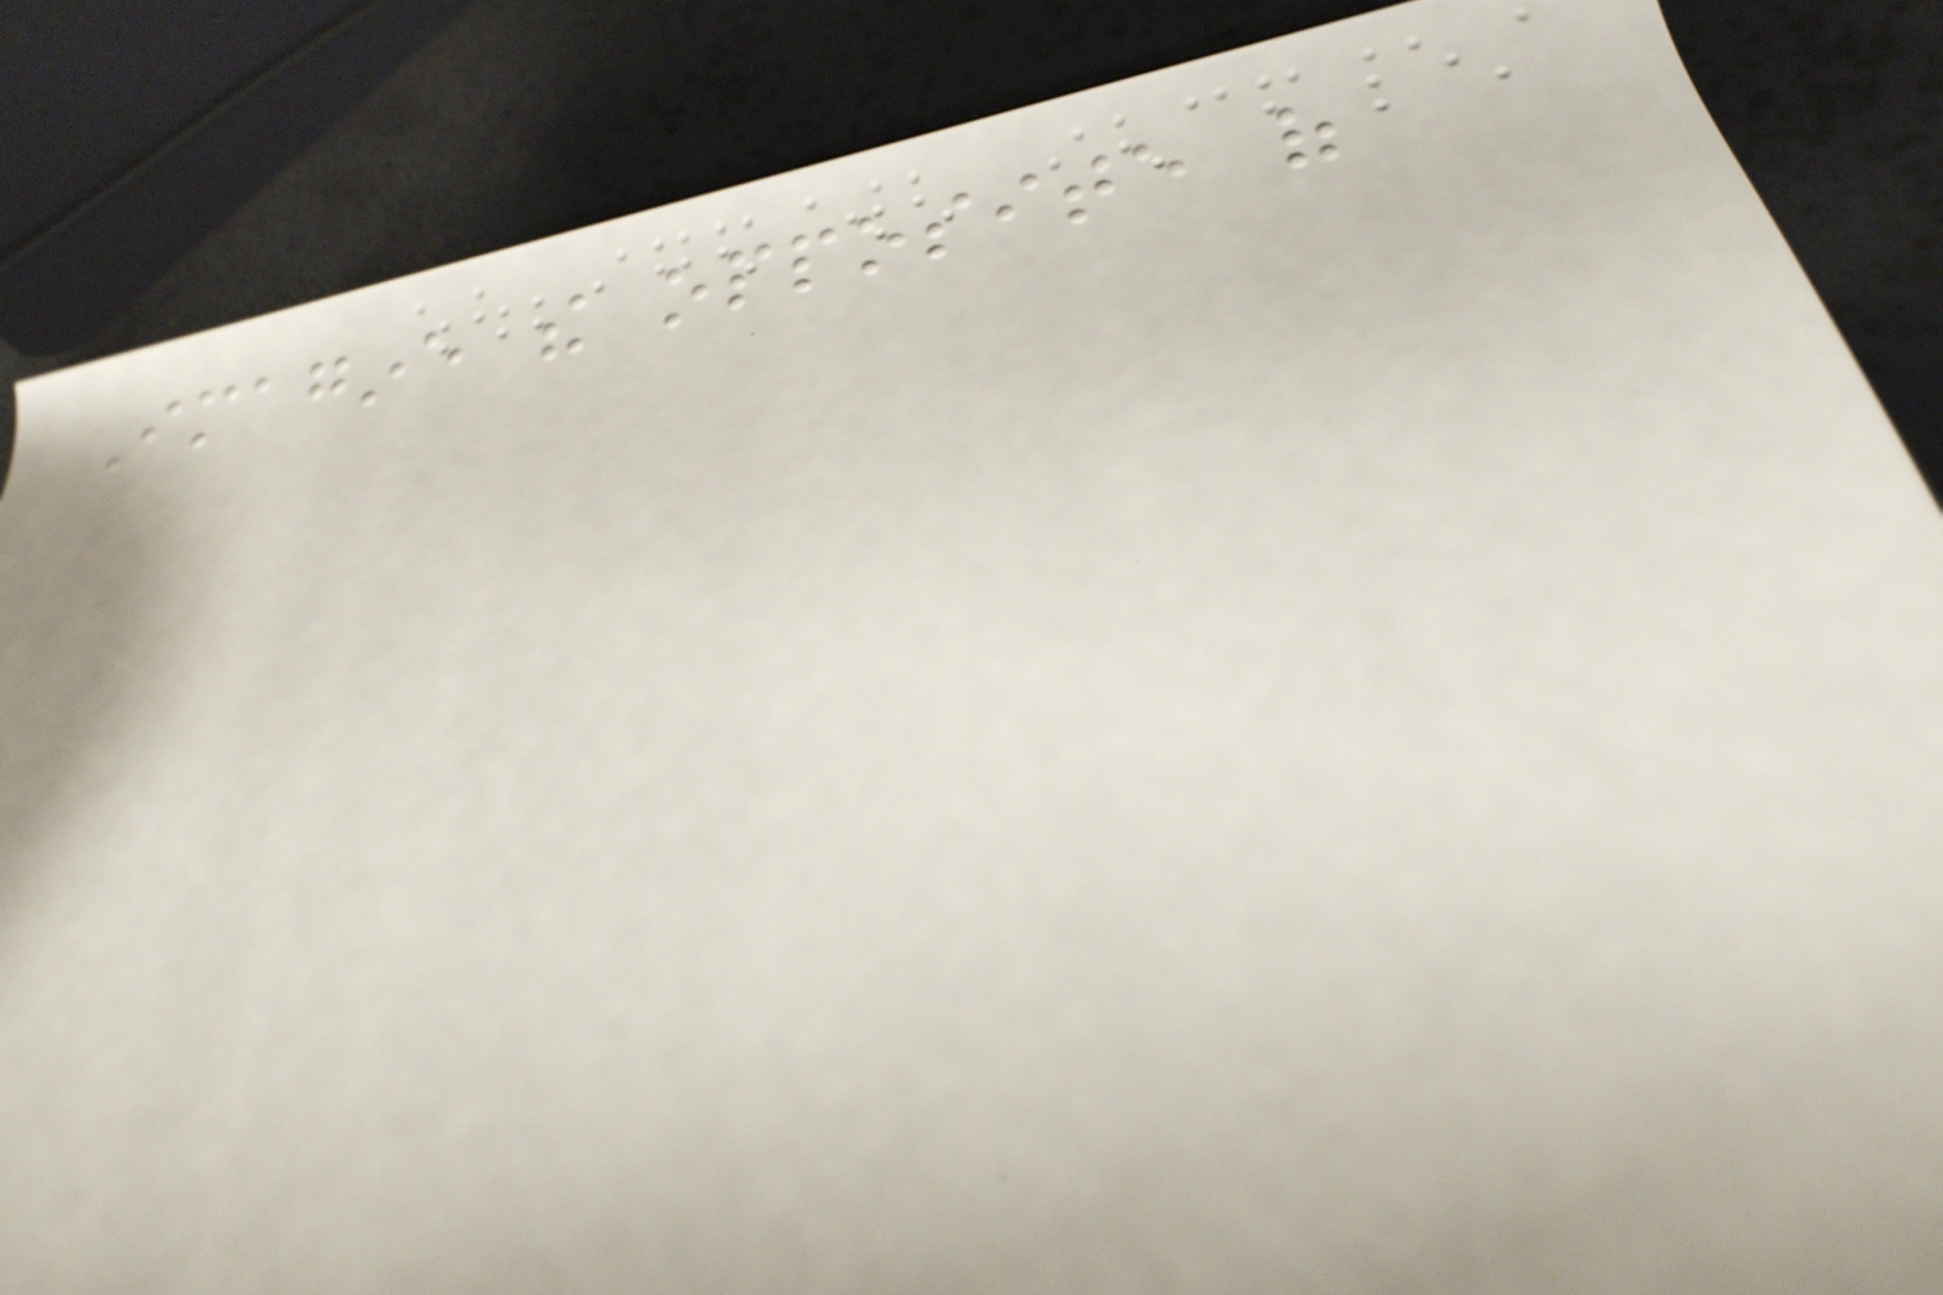Imagine the opposite of
